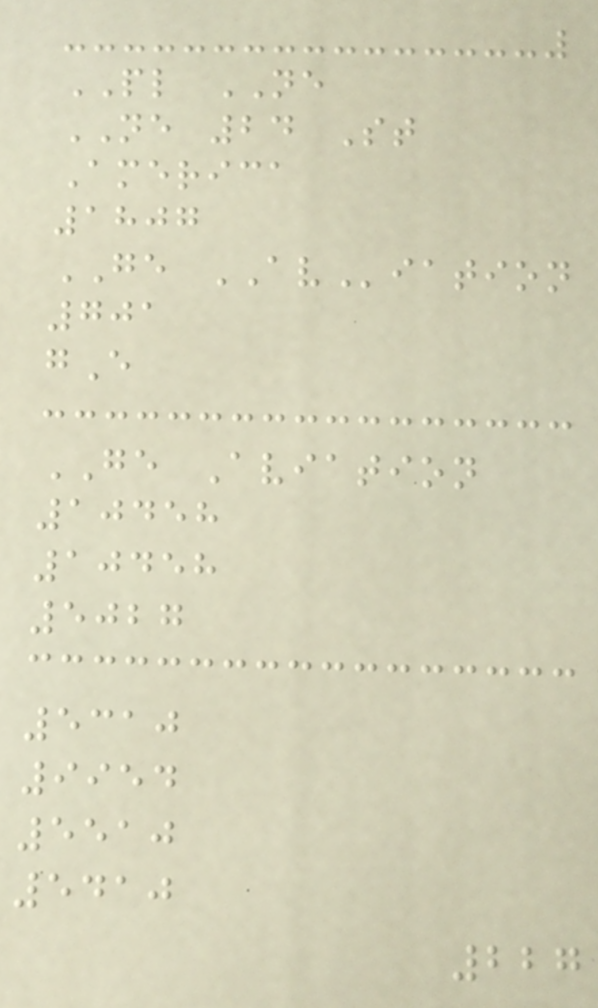PL NE
NE 24 St
America
1807
GE AViation
701
gE
GE Aviation
10458
10458
5027
5310
9954
5510
5410
227
